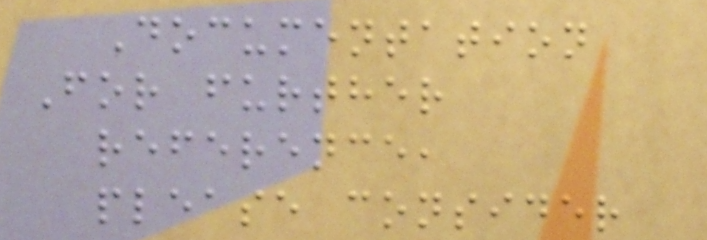Documentation
For further
reference,
please consider
